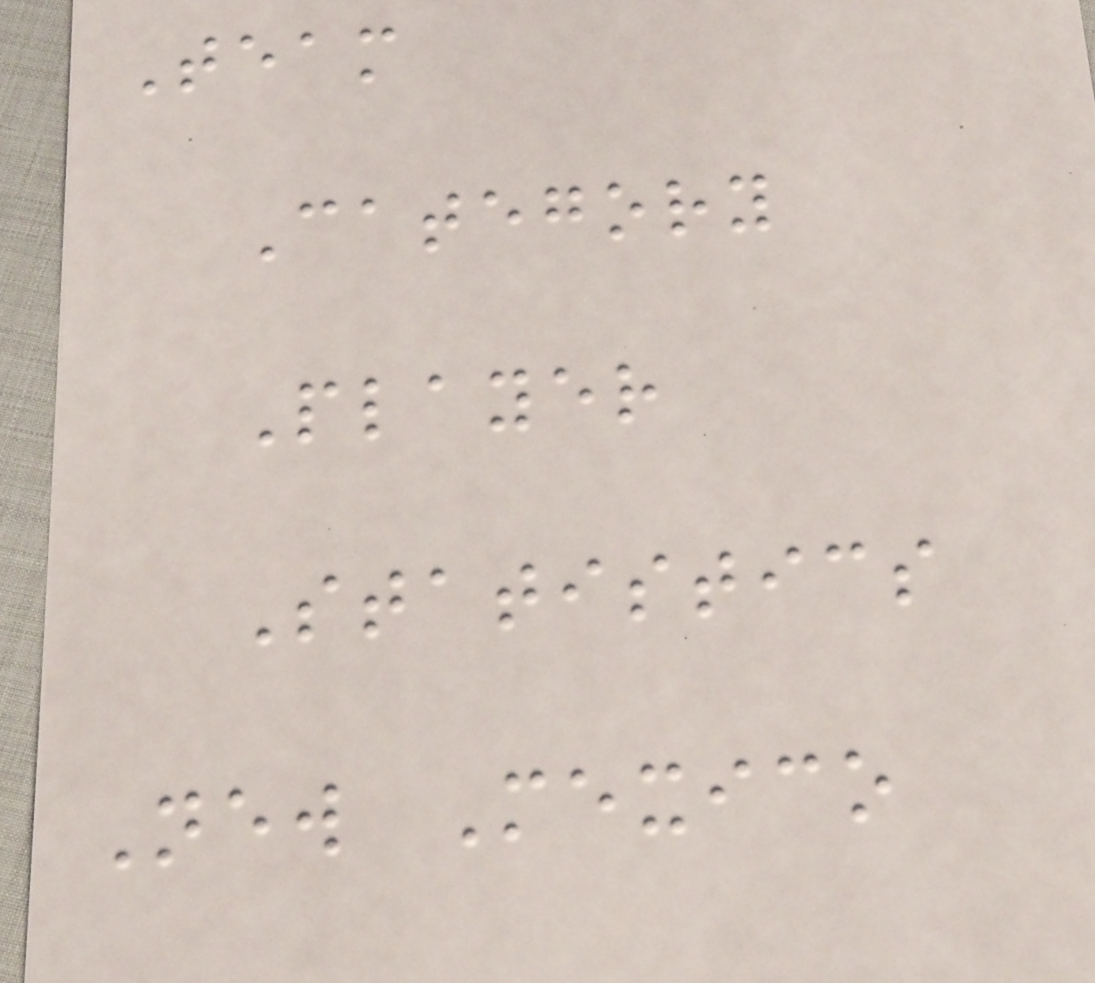Team
Category
Player
Statistics
New Mexico
